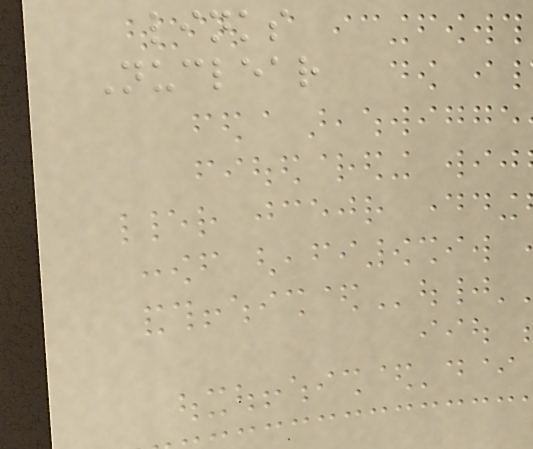links
Nuclear
